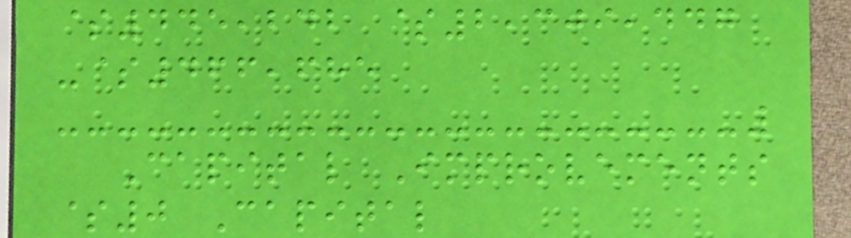$445,242 $2,309,447
-$466,685
Capital Improvements
$0 Capital
